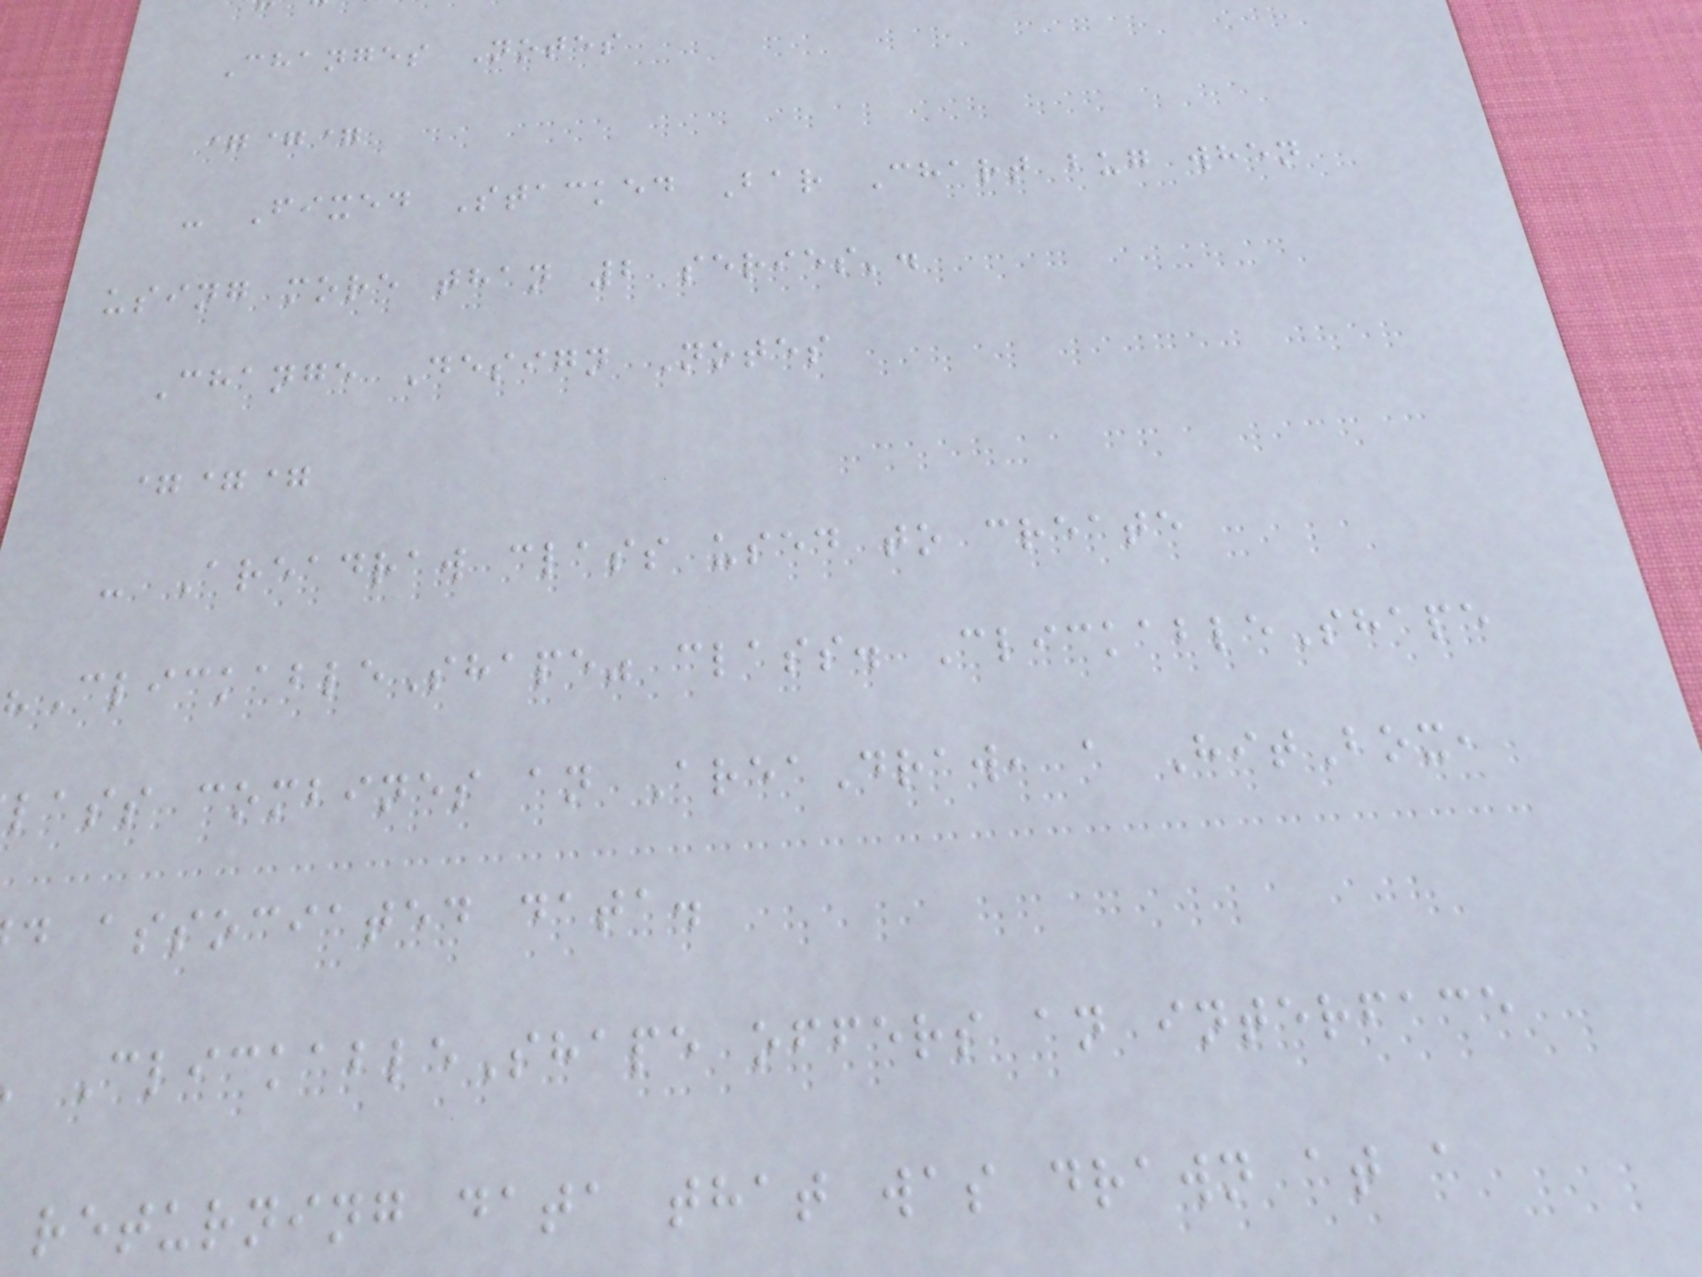Changes Notes
===
- Fixed Stacked Bar Chart bug when
using more than 2 series'.
Change Design Notes
===
- Areadraw class used to create
"ClickableShape" class. ClickableShape
lass combines an AreaDraw, a HitBox,
d associated data.
ClickableShape offers an interface
returning data that was drawn at a
